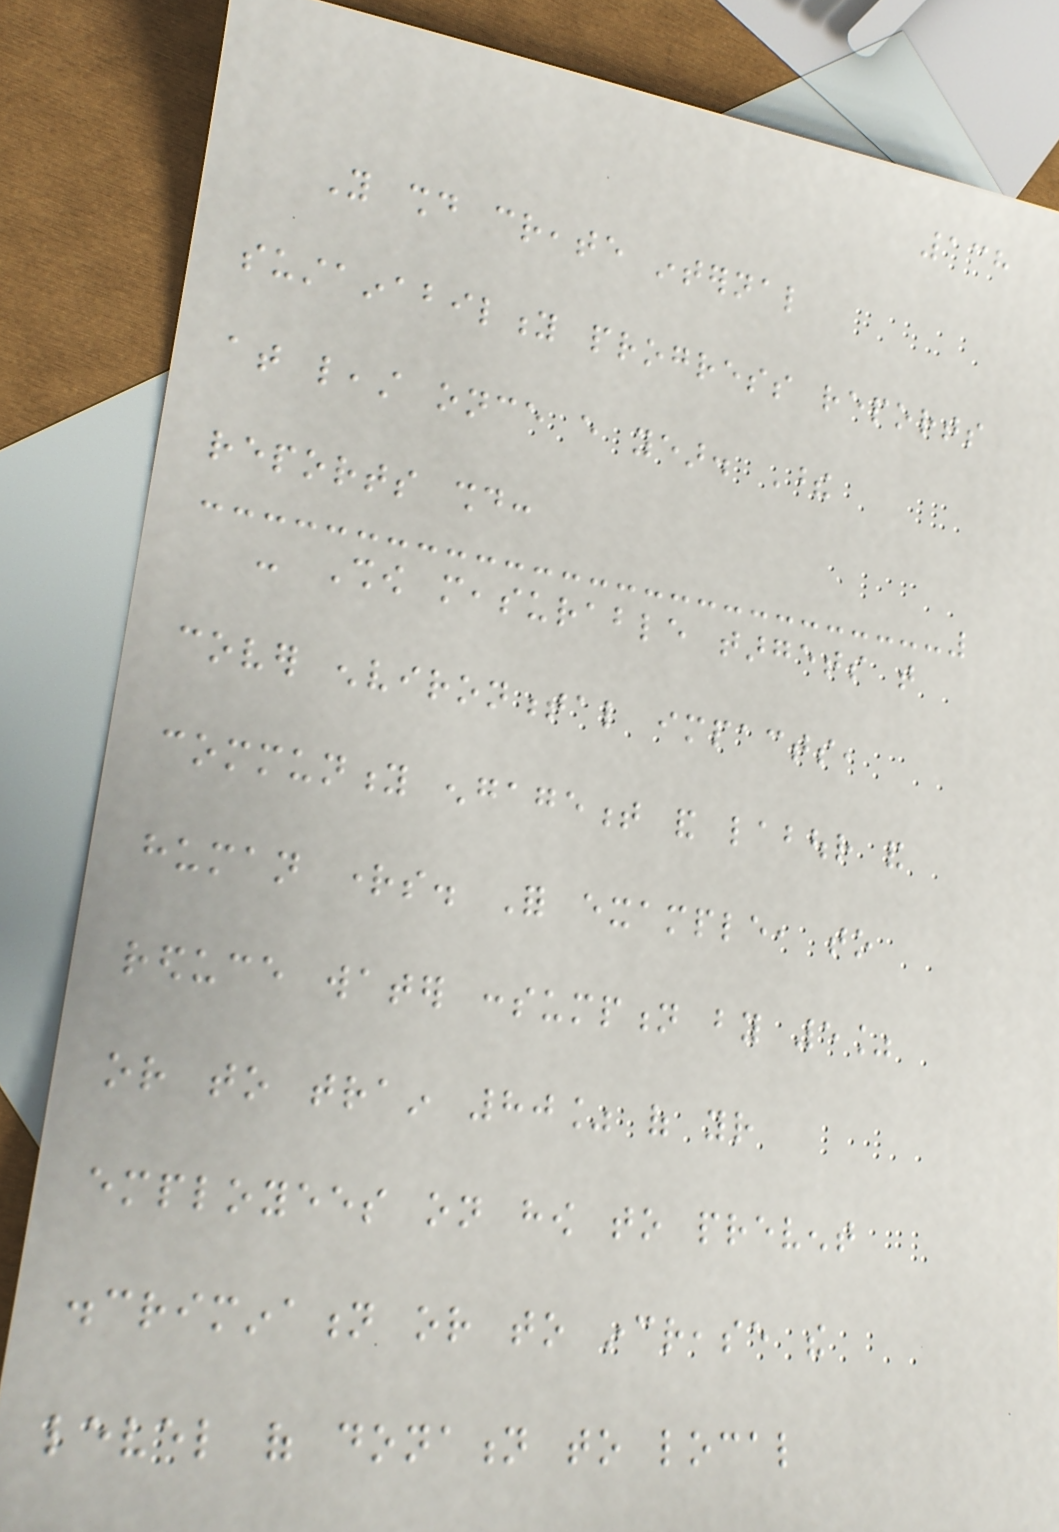138
You should create internal
sustainability progress reports
at least once every year. These
reports should:
- Show measurable targets that
cover environmental impacts,
community engagement and labour and
human rights. For example, to
reduce water consumption by 5%
or to train 80% of your
employees on how to prevent
discrimination or to increase the
level of donation to local
